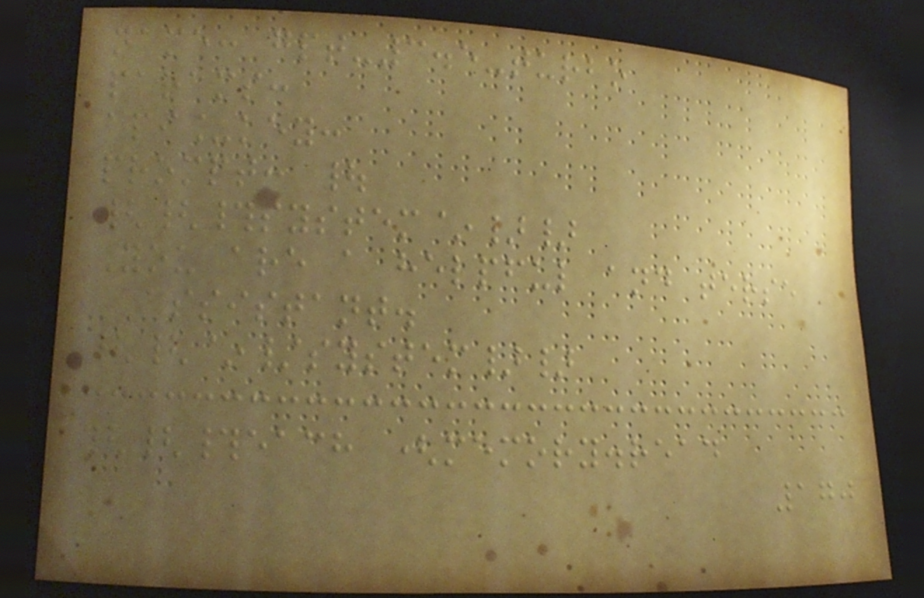name: gpt-3.5-turbo
params:
api_key:
prompt: |
{{#system~}}
You are a helpful and terse
assistant.
{{~/system}}
{{#each (memory.read
170
